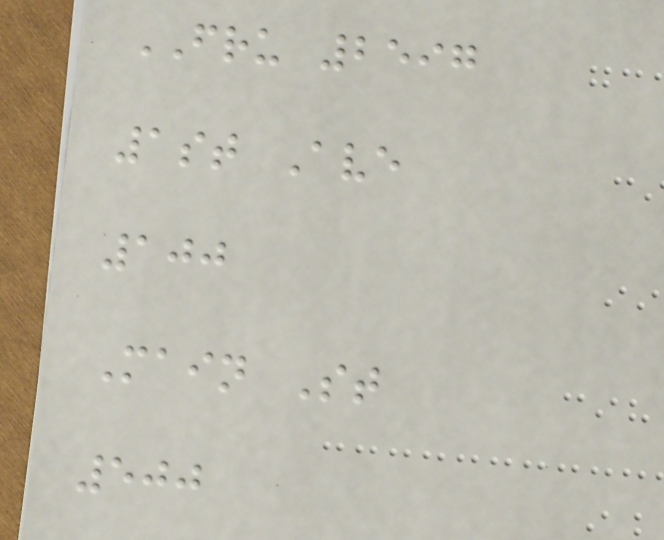FRU 2597
1st Ave
100
Main St
500
